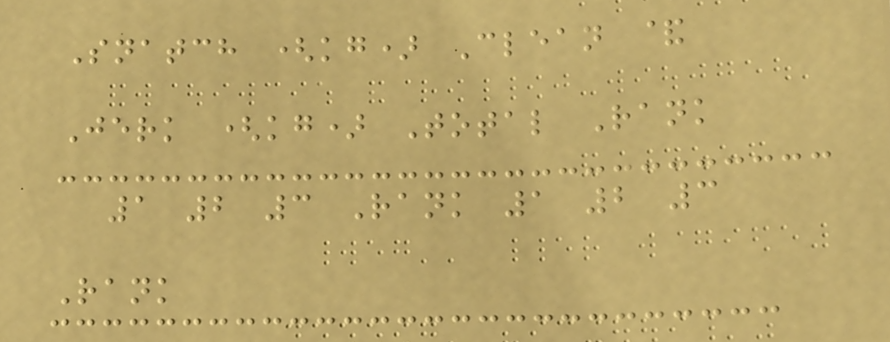Snatch (kg) Clean &
Jerk (kg) Total Rank
1 2 3 Rank 1 2 3
Rank
